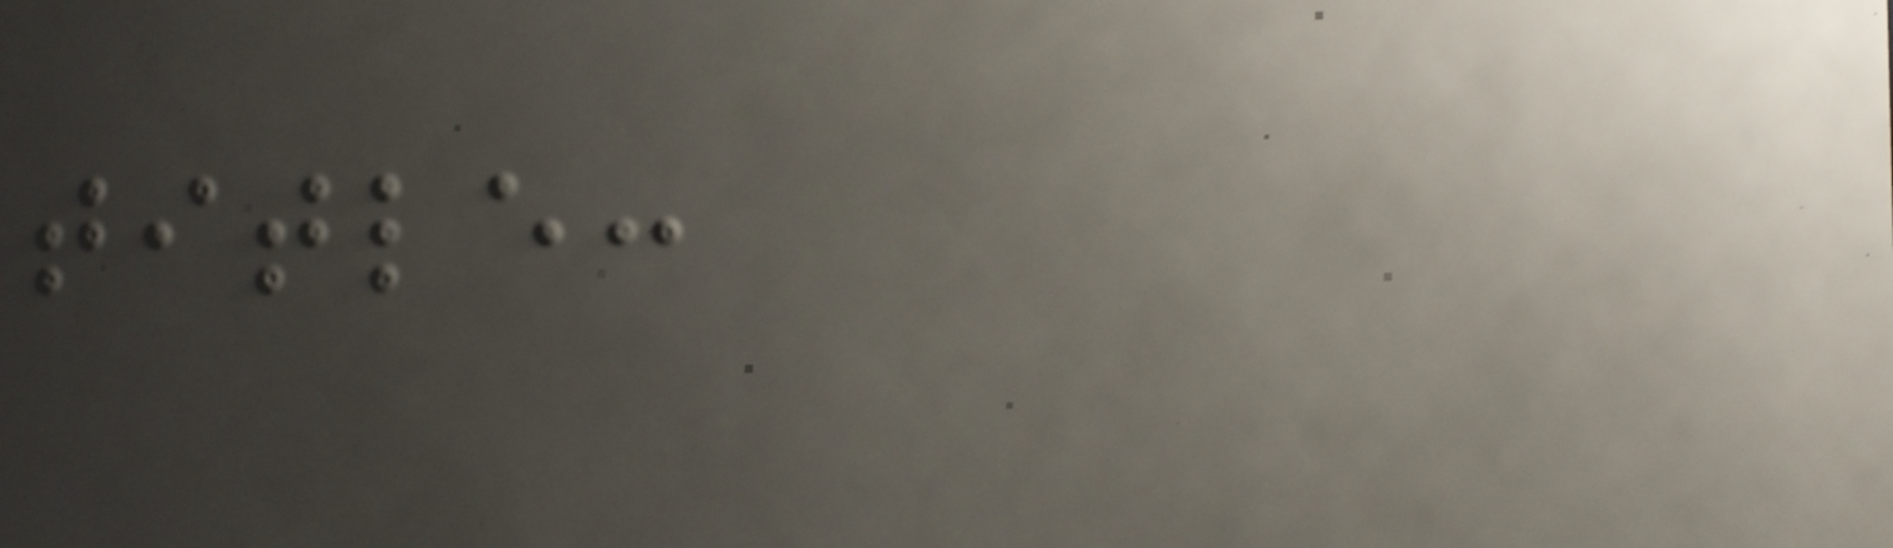title:
